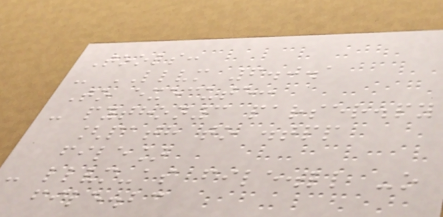Tools:
- LLVM 6.0.1
To execute:
- python3 parser.py
[path to .tpp
file]
- llvm-as file.ll -o
file.bc
